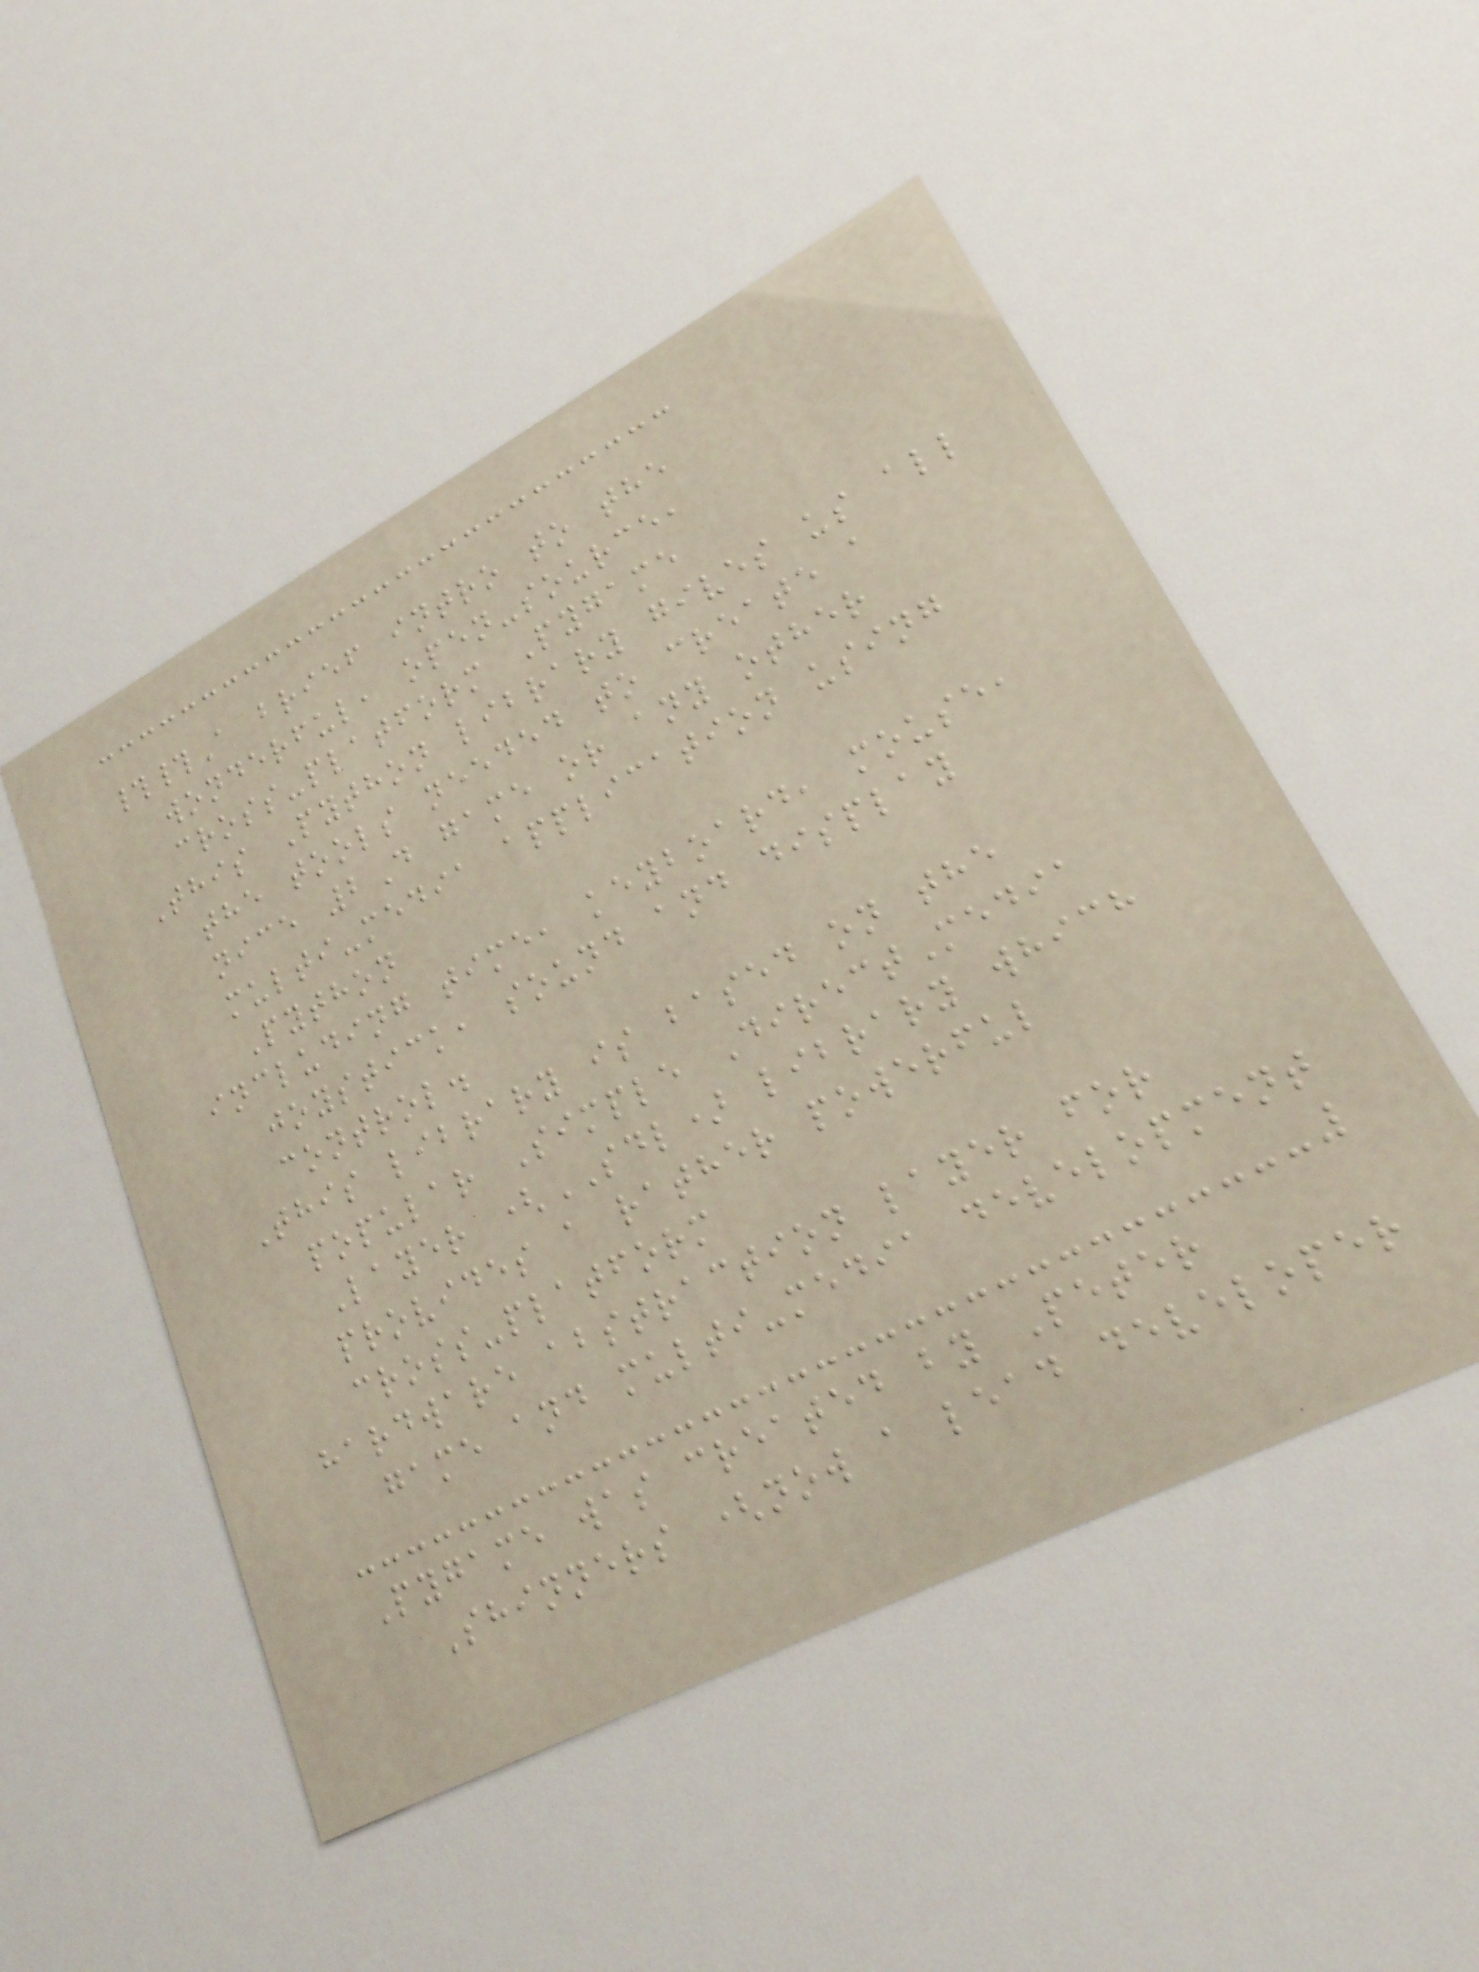##A brief intro to the
wonderful, open-source,
cross-platform Pygame
This Python library gives us all
the tools needed to create a
nice 2D game or any other
multi-media application using
Python
including time, keyboard, mouse,
joystick, sound and display
control.
This library is based on the
popular Simple DirectMedia
Layer (SDL) library which
provides a rather powerful
cross-platform
hardware abstraction layer for
game and multi-media development
Pygame was created by Peter
Shinners (now a lead developer
